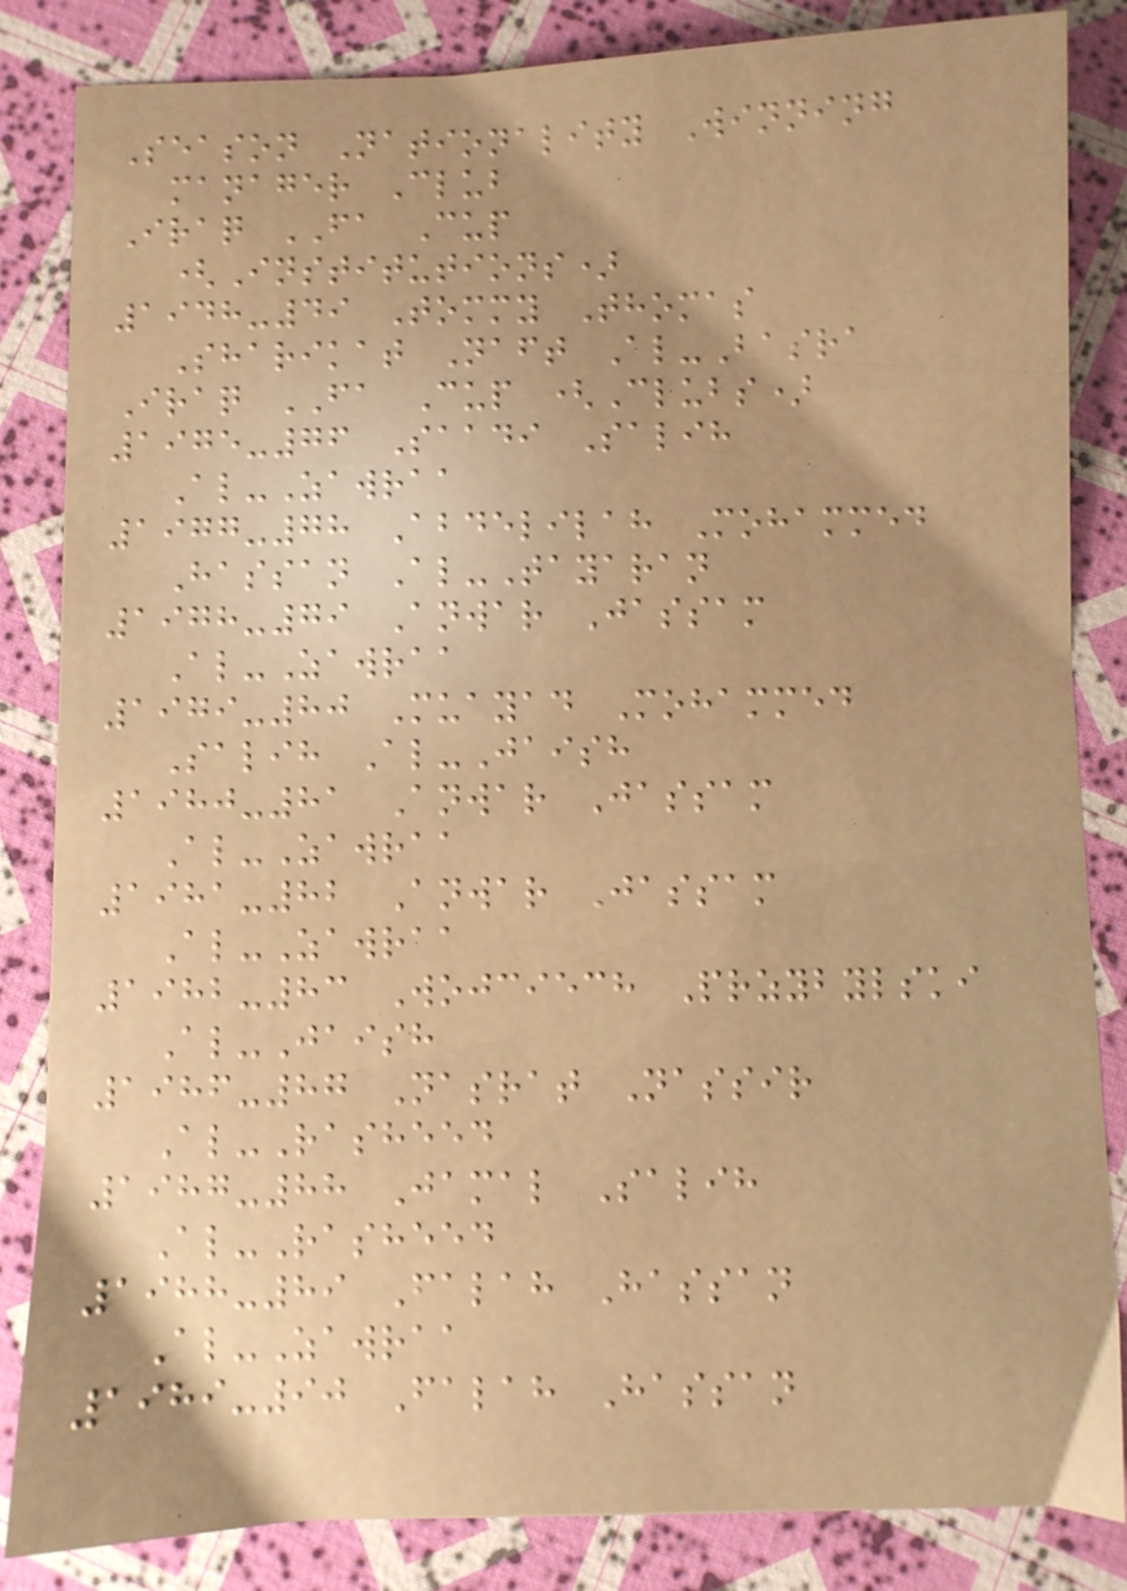Season Nationality Winning
manager Club
Iraq FA Cup
(Institutions)
1948-49 Tommy Thomas
Sharikat Naft Al-Basra
Iraq FA Cup (Clubs)
1975-76 Saadi Salih
Al-Zawraa
1977-78 Abdelilah Mohammed
Hassan Al-Tayaran
1978-79 Anwar Jassam
Al-Zawraa
1979-80 Muayad Mohammed
Salih Al-Jaish
1980-81 Anwar Jassam
Al-Zawraa
1981-82 Anwar Jassam
Al-Zawraa
1982-83 Wojciech Przybylski
Al-Jaish
1986-87 Nasrat Nassir
Al-Rasheed
1987-88 Jamal Salih
Al-Rasheed
1988-89 Falah Hassan
Al-Zawraa
1989-90 Falah Hassan
